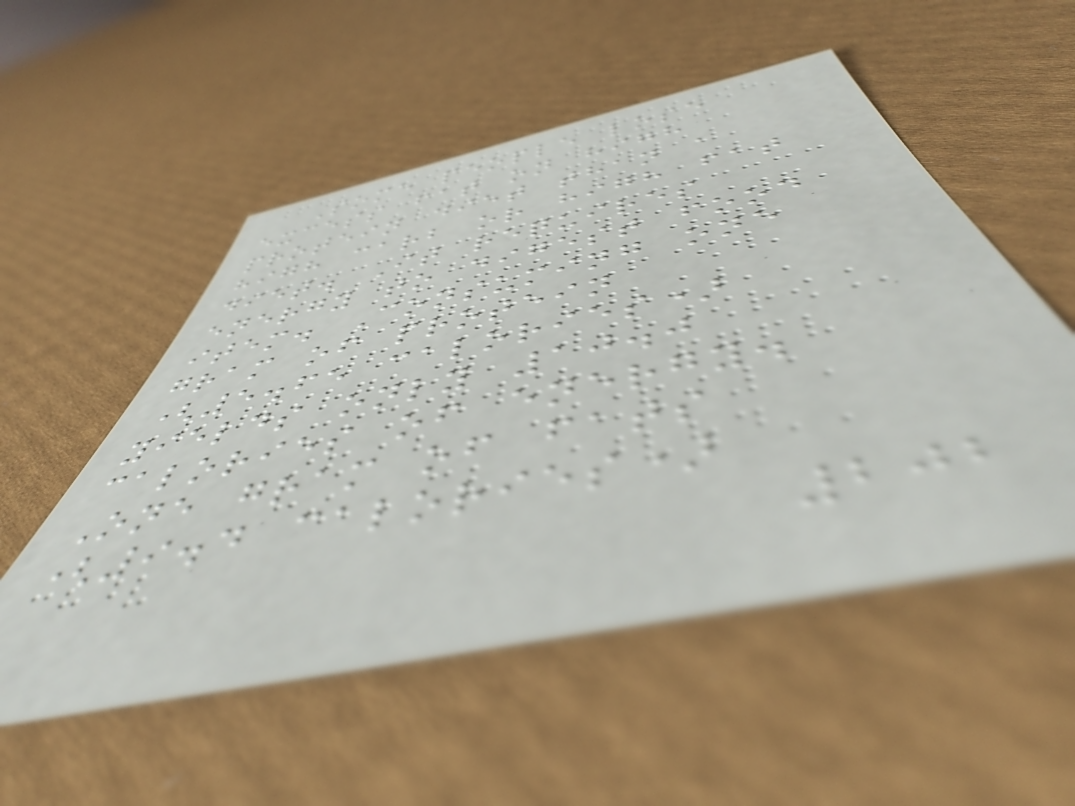Some people lose
excess fat on high
protein diet than a
high carb or high fat
diet. It requires
energy to digest food
item. Consuming one
gram of protein
(5.65 calories)
yields only 10.0
calories of energy.
One gram of fats
(9.4 calories)
202
